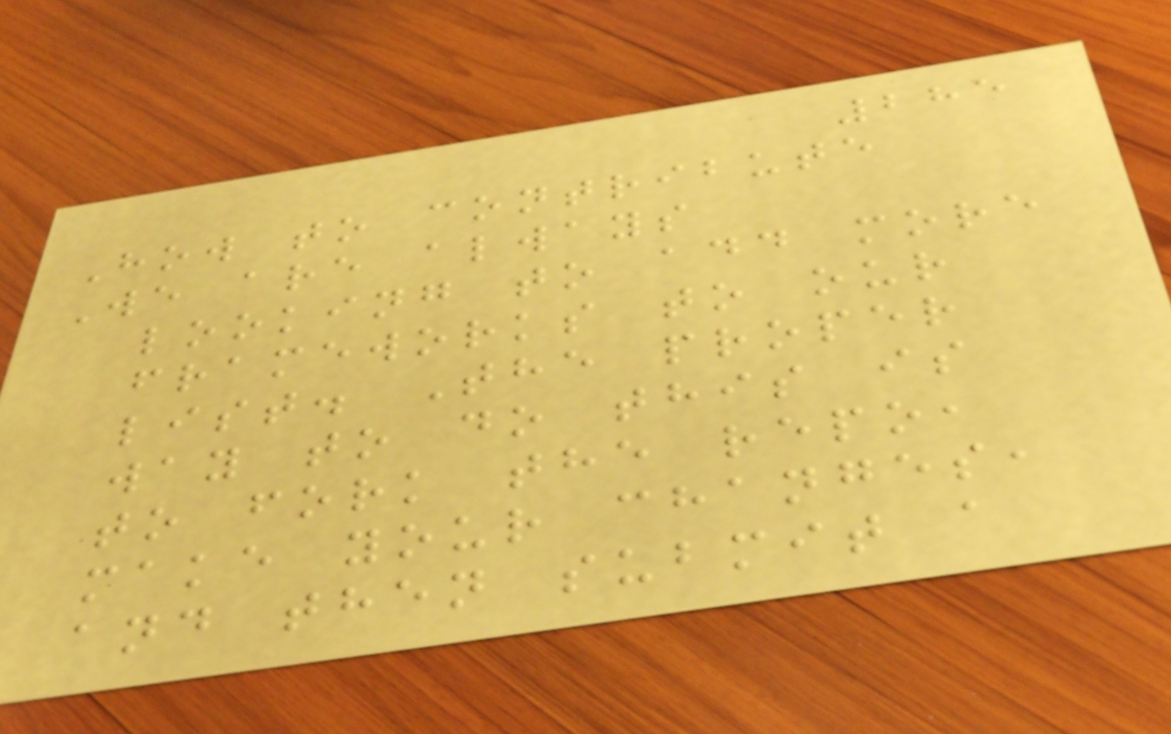285
How to contribute
We are always
looking to add more
frameworks to our
list. The proper
way to do this is
to fork the repo,
make your changes,
and then submit a
